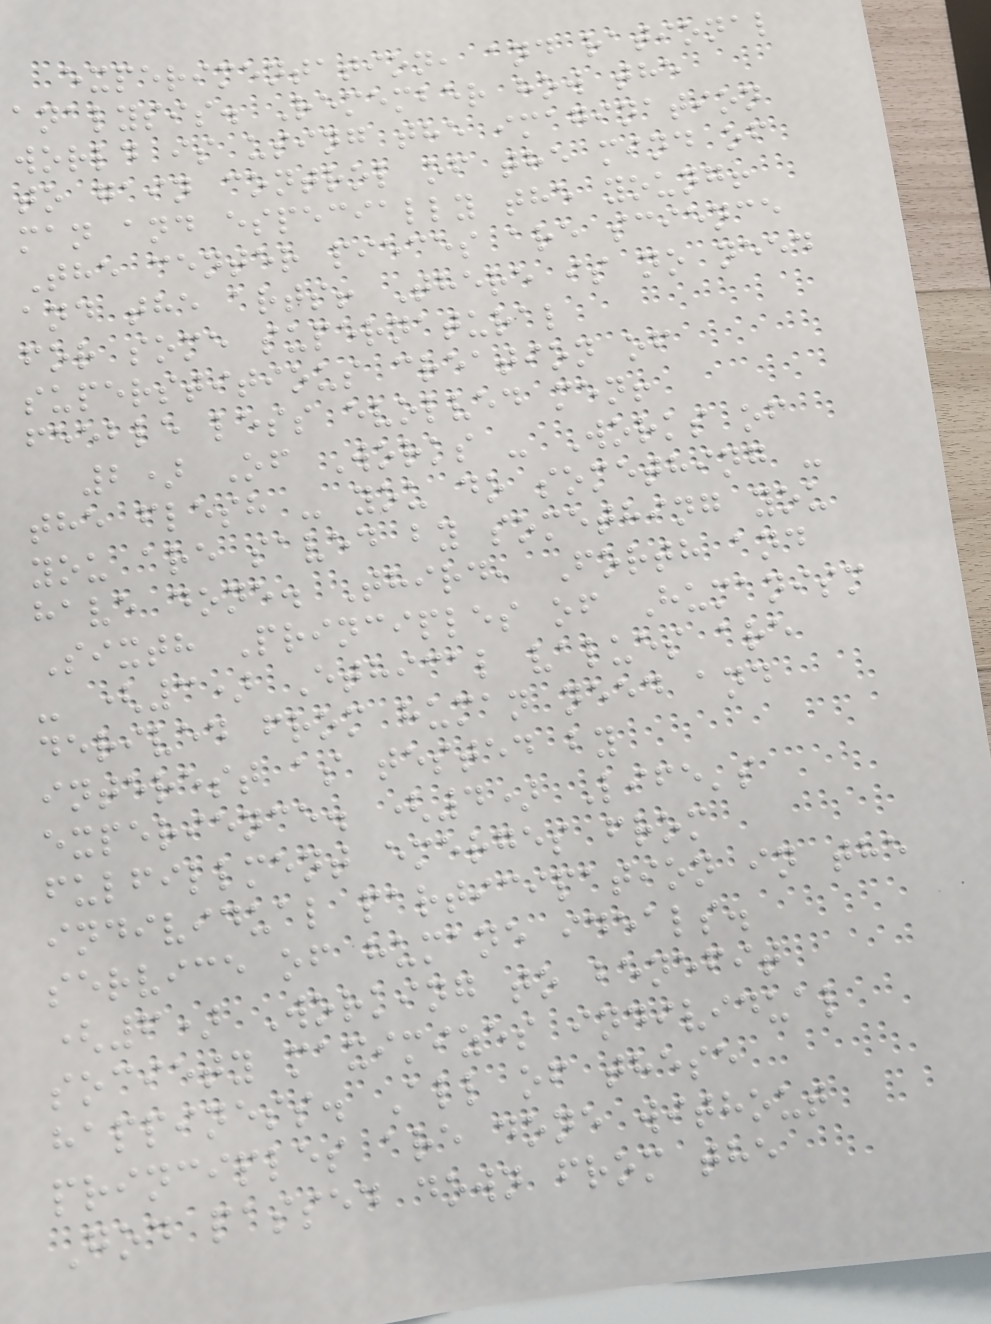experimentation, and rational
analysis. Remember how the
world is using the imagination
to gain control of the mind of
man and especially the young!
The center pieces are science
and the arts! There is no need
for some supernatural
superstitious creation of
feeble less evolved men!
2) Of Works - Works of
the flesh - you do something -
you are saved by something you
have done. Third, Forth and
Sixth Principles of Humanism
- (3) Ethical values are
derived from human need and
interest as tested by
experience. (4) Life's
fulfillment emerges from
individual participation in the
service of humane ideals.
(6) Working to benefit
society maximizes individual
happiness. All of these
principles are done without
God passed down from the
